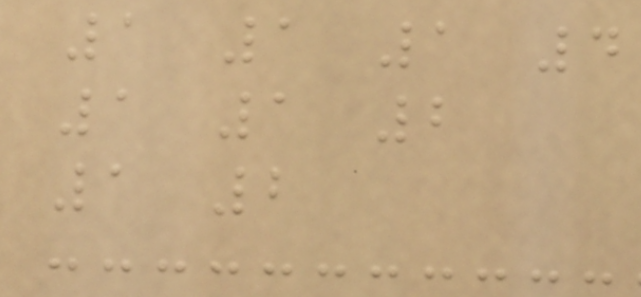1 1 1 4
1 1 2
1 2
